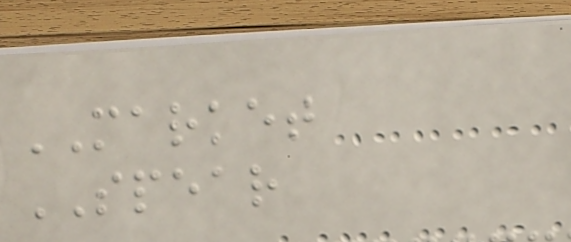MARKET
SPEAR
